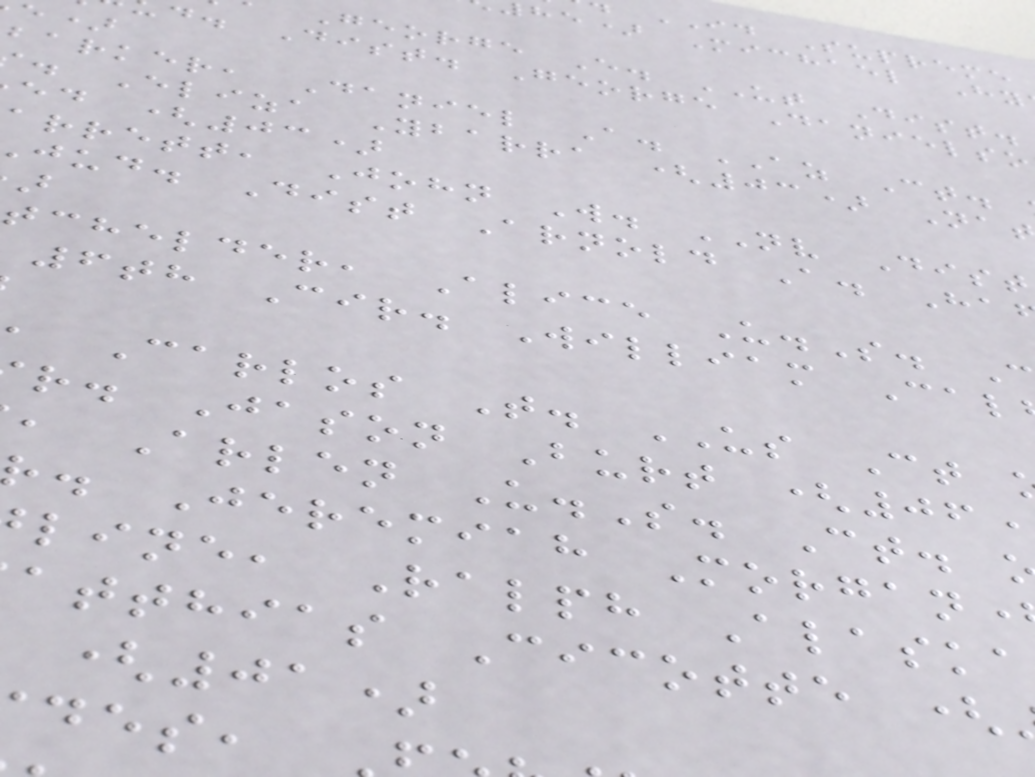ID Supreme
he) Michael Hy
George E. UT Dist.
d. Dist. George Danielso
barker, Daniel A. AZ Ct.
. Eliza Ybarra (03) Na
ed (03)
arrett, John W. NV Dist
jud. Dist Arnold A. Ha
tchelder, Alice U.S.
6th Cir. William Cal
, Carlos T. US Ct
r. Jason Burt (06
, Arlen U.S. Ct.
. Jeremiah Morgan
line, Ralph Alaska
atthias Cicotte (
(01)
